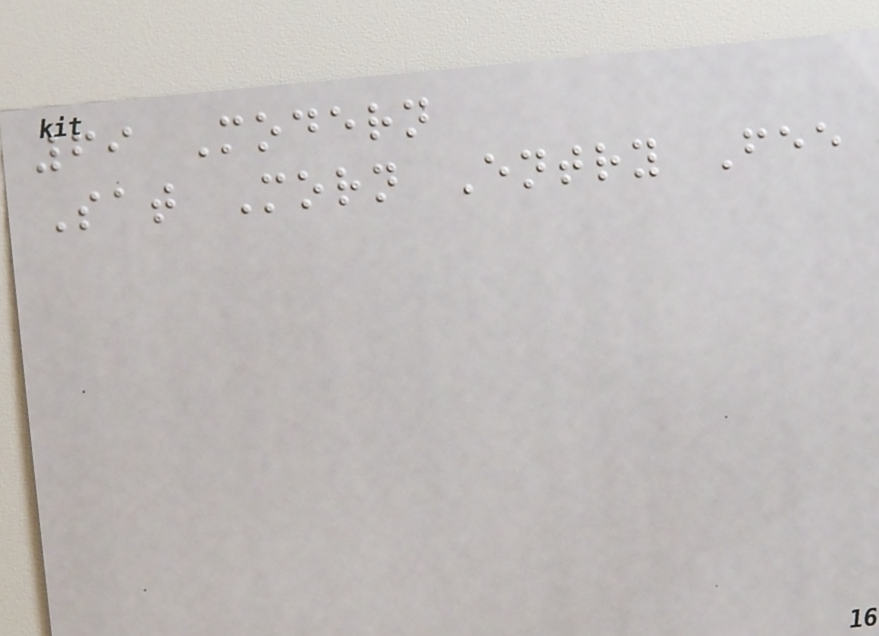69 Modern
Sat Morn Entry Fee
